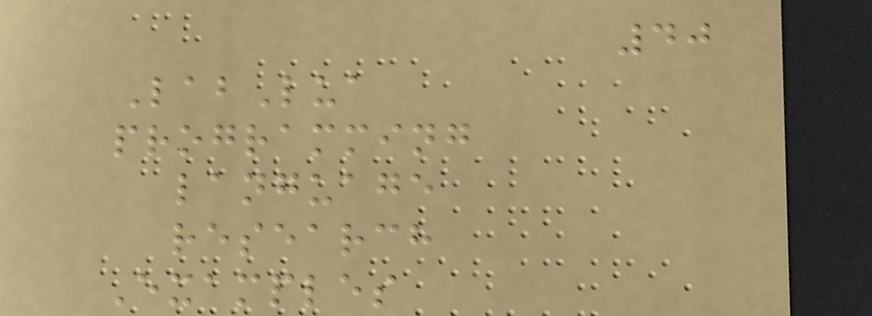40
LabLua
programming
language
research
Examples
